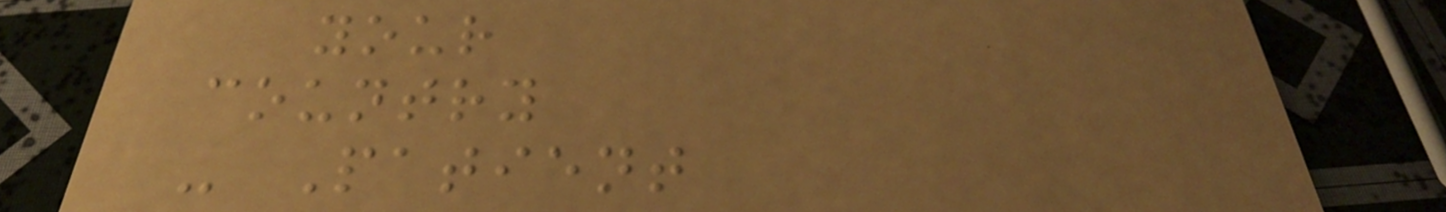your
country
- Patient
